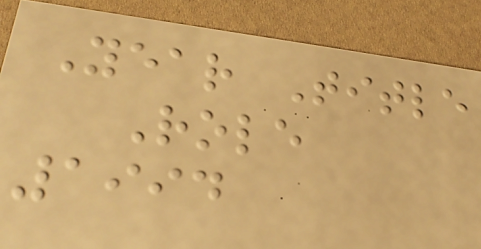Year Title
Role
1994
